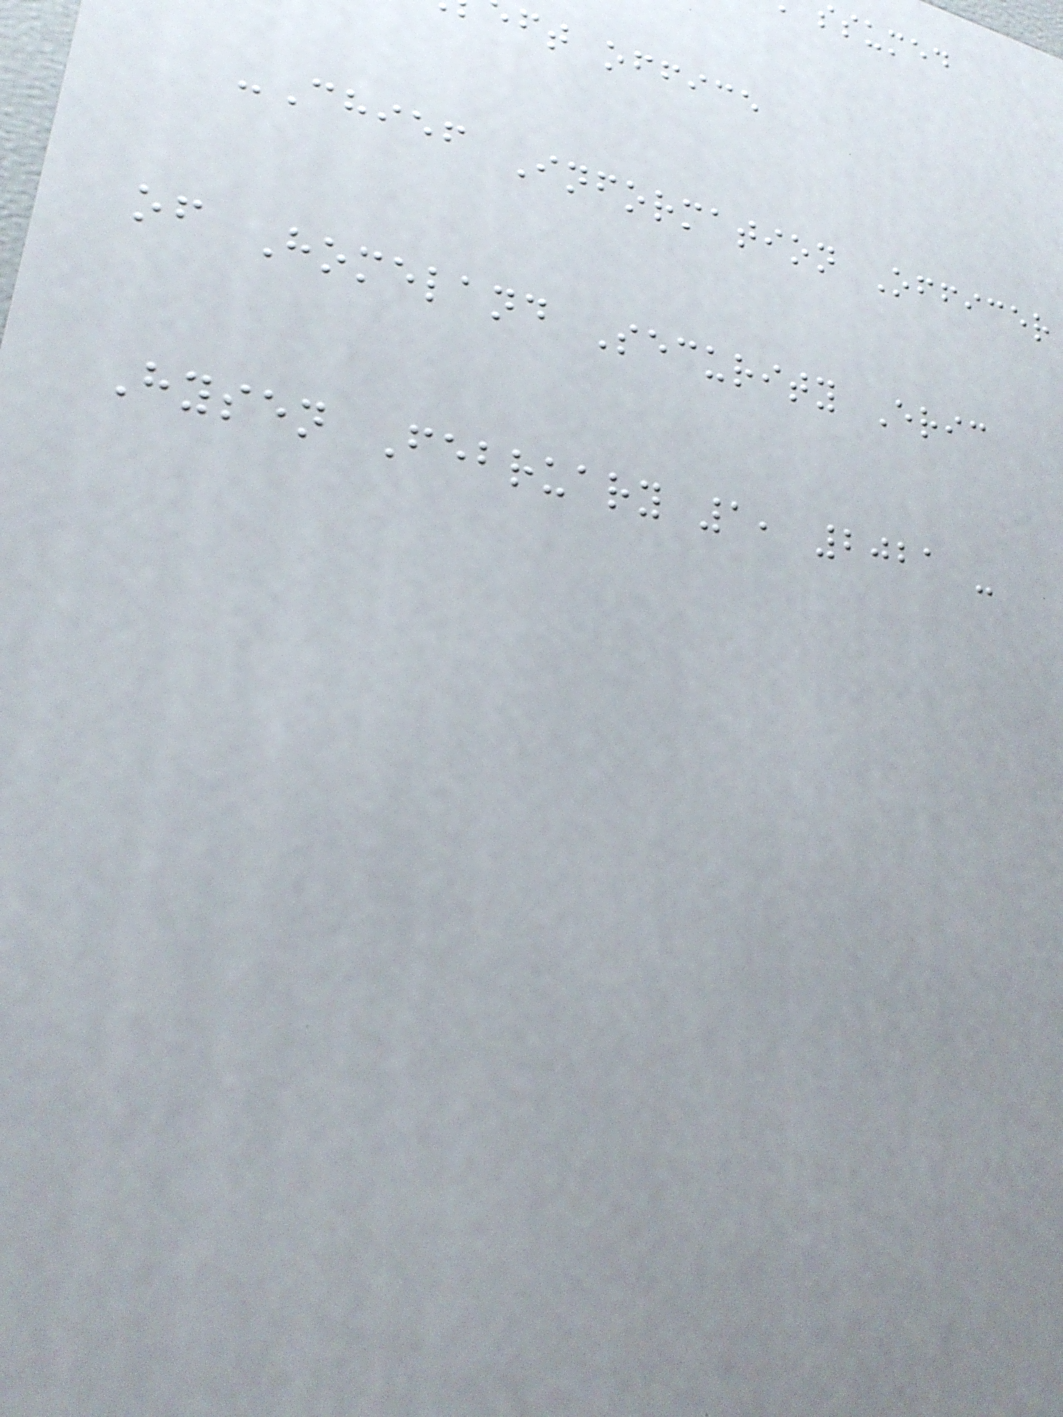ft office
-Chief Information Officer
of Homeland Security Eric
Hysen February 1, 2021 -
